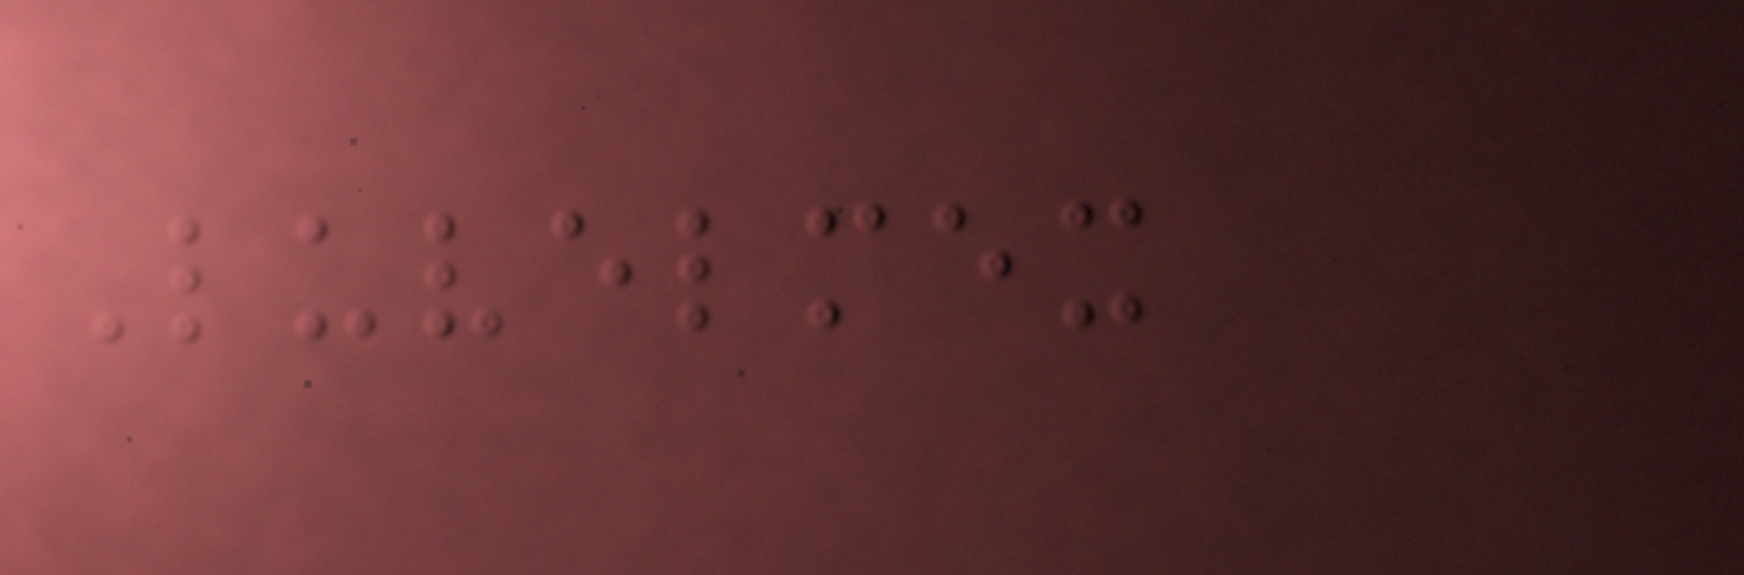Luvelmex
